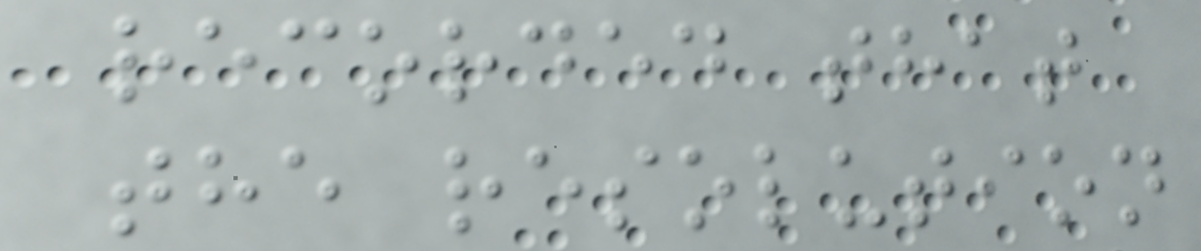recorded that
the resolution
